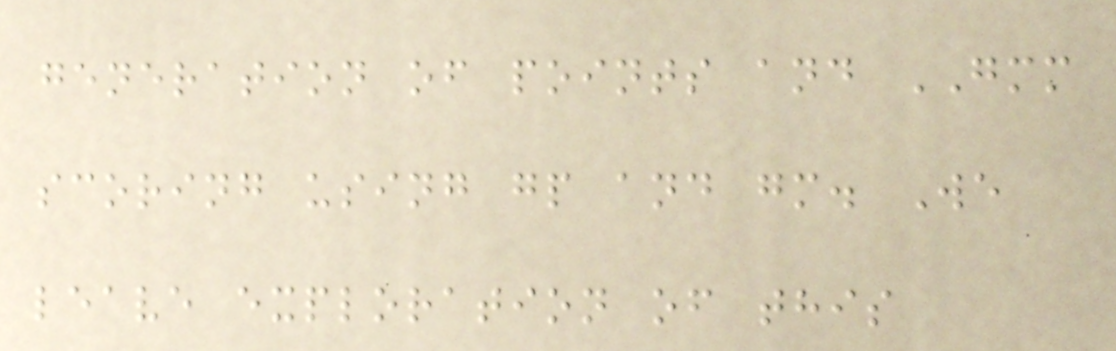generation of points and GMM
scoring using gp and gm. We
leave exploration of this
